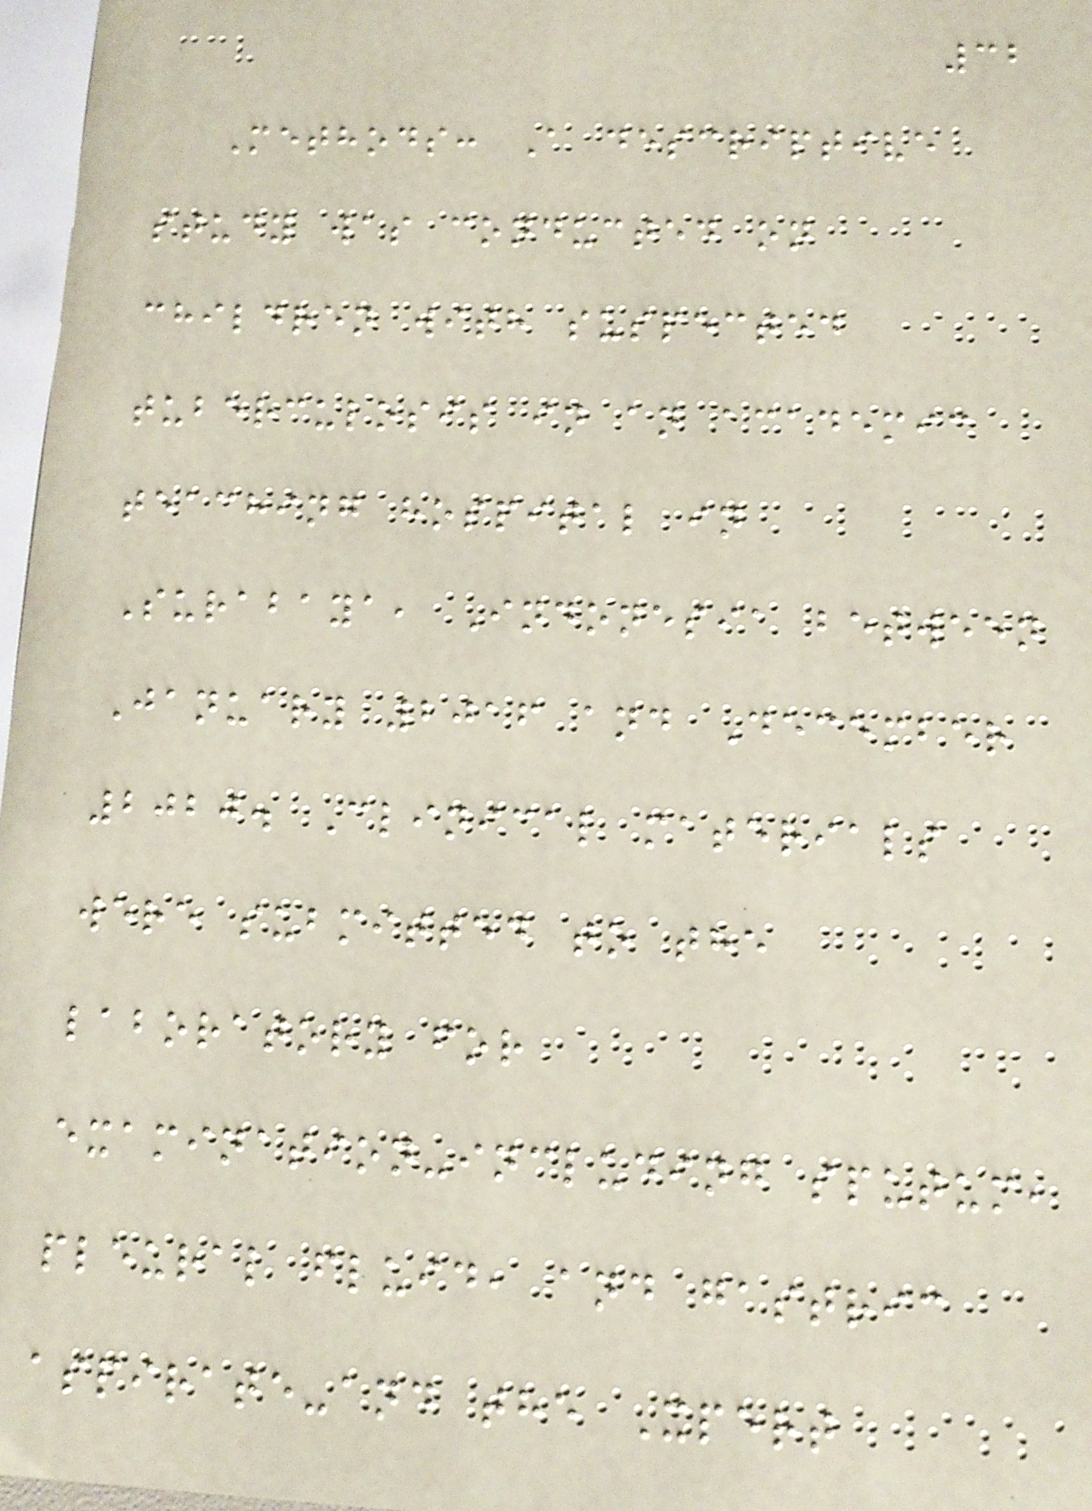32
Methods: A descriptive
study was conducted on
children with suspected
tuberculosis in an academic
teaching hospital in
Surabaya, Indonesia between
January 2016 and December
2020. Clinical materials
were submitted to the
laboratory for
examination-including sputum,
pleural fluid, and gastric
aspirate-and the Xpert
